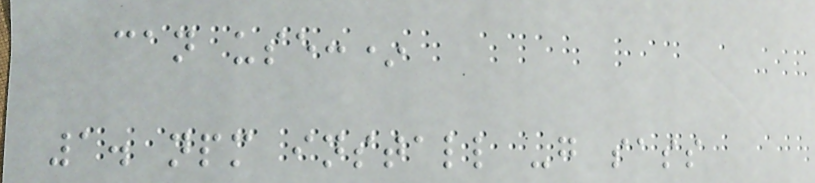can use:*
1. npm install -g sass
